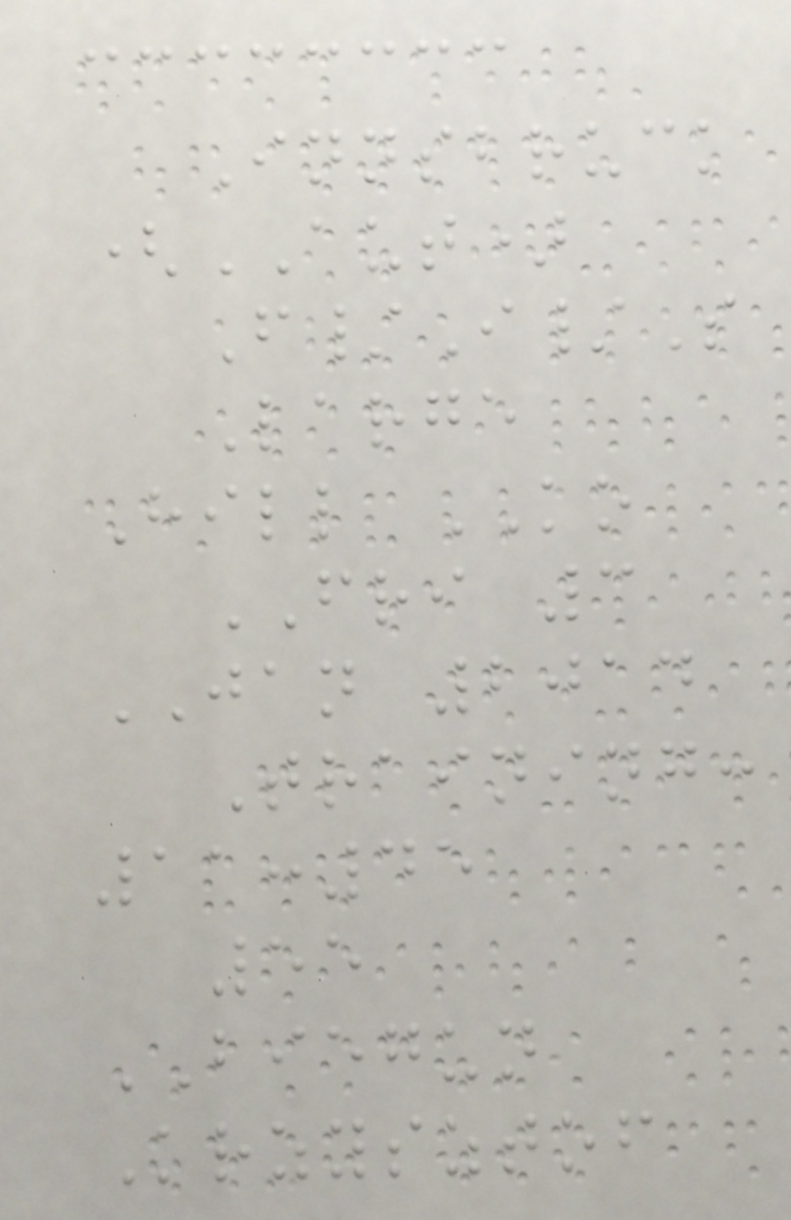Innsbruck
(AUT)
F/I/S
Large
Hill KO
FRI 3
JAN 2014
Training:
11:45
55
BIEGUN
Krzysztof
